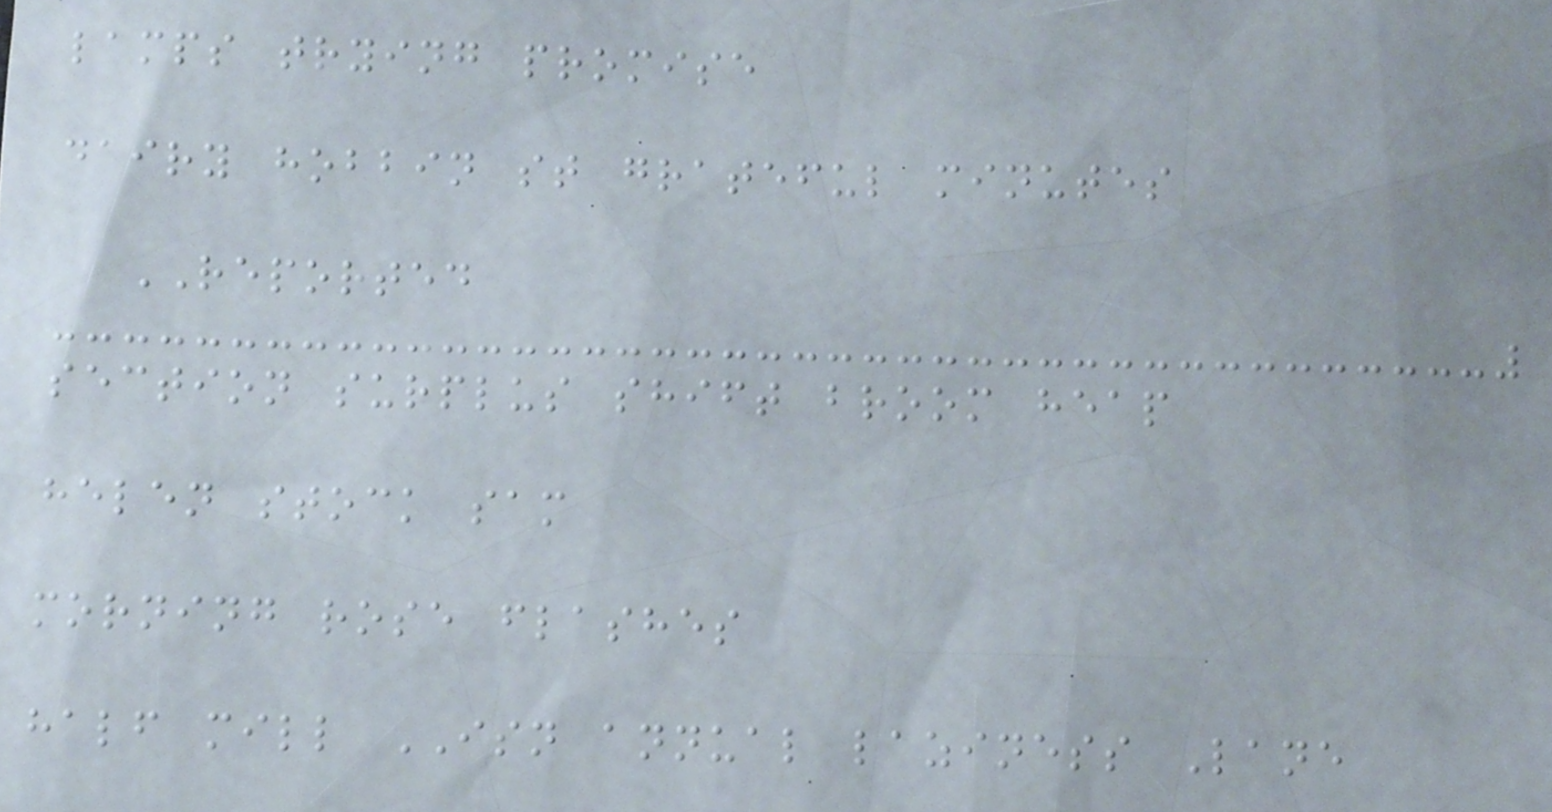lamps trying promise
dairy hobbin st grateful minutes
REPORTED
section surplus shift broom heap
helen stock sam
morning rose flashes
half mill ISN annual laziness Lane
